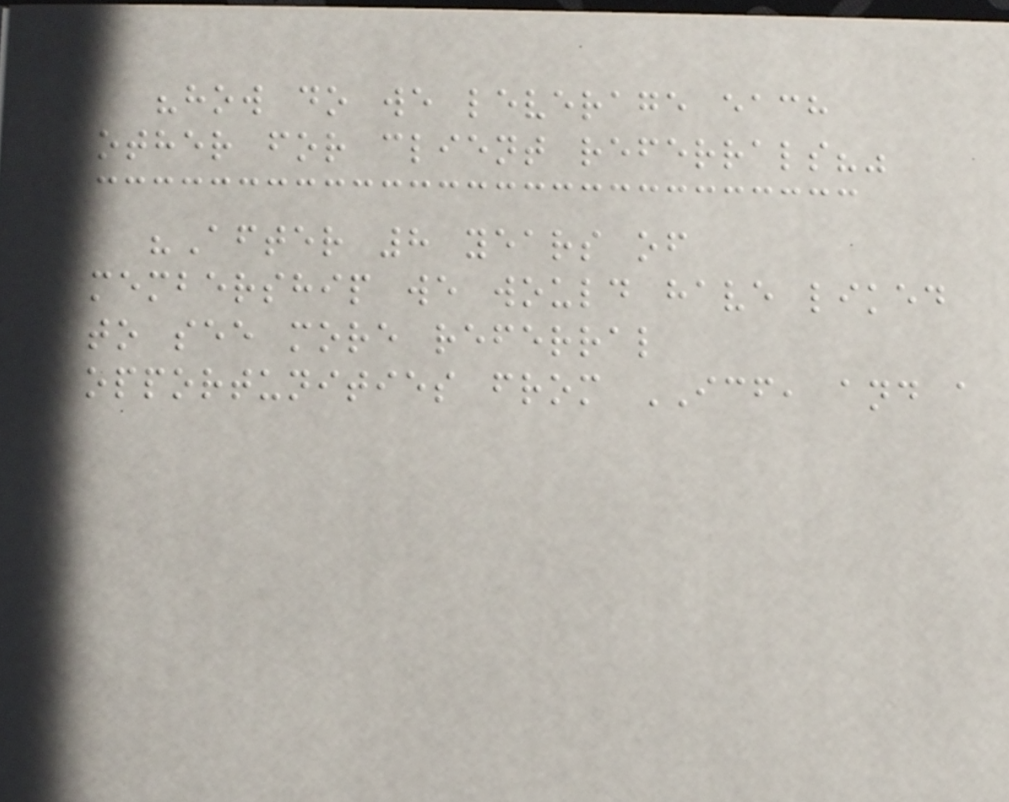"how do we leverage each
other for client referrals?"
"After 8 years of
membership we would have liked
to see more referral
opportunities from ICF, and a
